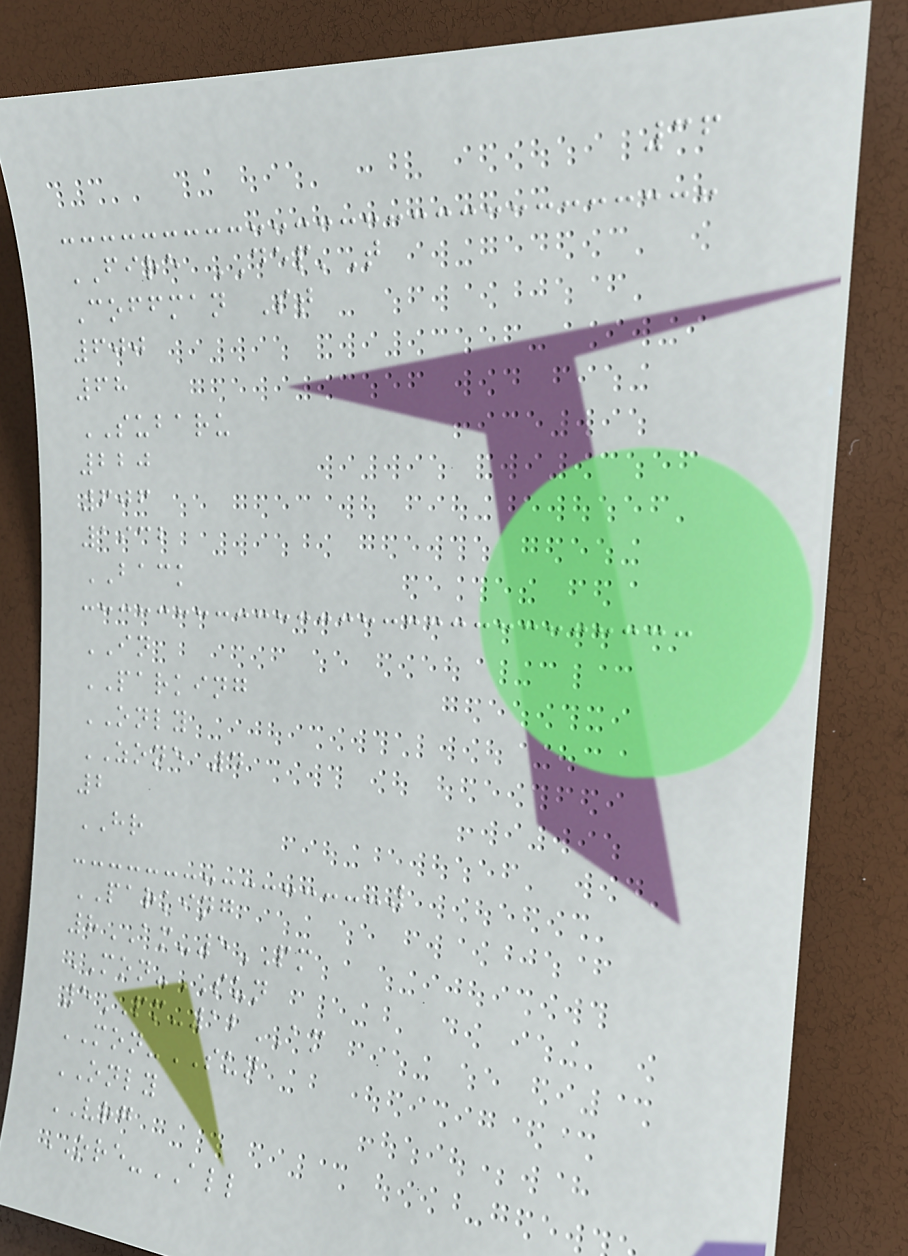36
FIRE DEP'T
Coffman St
600
68
SUBARU
220
606
1932
BACK
IN
PARKING
ONLY
ZONE 4
2
HR
PARKING
8AM-5PM
MON-SUN
5PM-12AM
MON-SUN
ONLY
VRG
ORE-ALL
